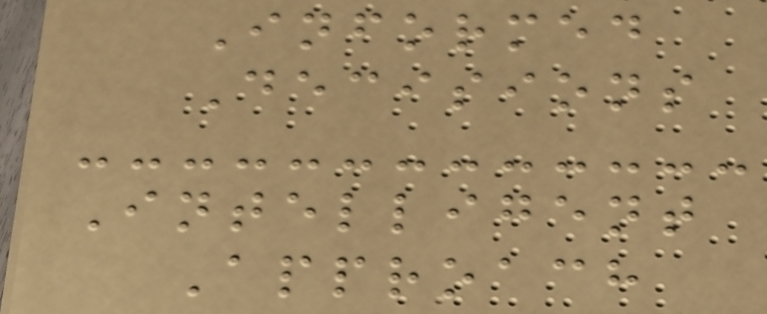Informed
Decisions
Intelligent
Approach
